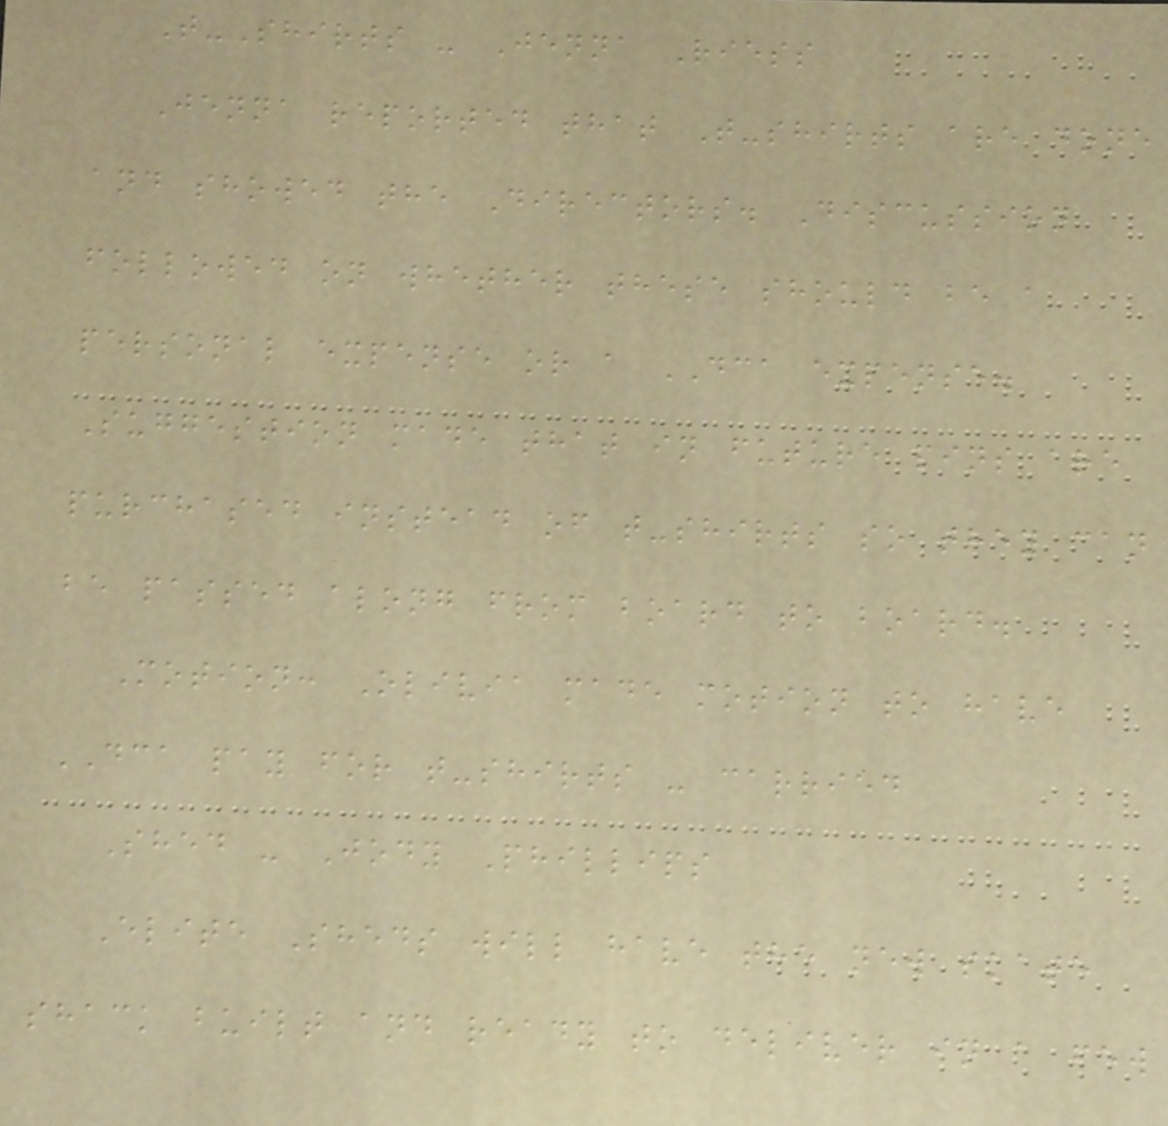T-Shirts - Jenna Riess
Jenna reported that T-shirts are done
and showed the Directors. Discussion
followed on whether these should be a
personal expense or a DCA expense.
Suggestion made that in future pins are
purchased instead of t-shirts so they can
be passed along from board to board.
Motion: Olivia made motion to have
DCA pay for t-shirts - carried
Shed - Jody Phillips
Elite Sheds will have the new skate
shack built and ready to deliver in a few
